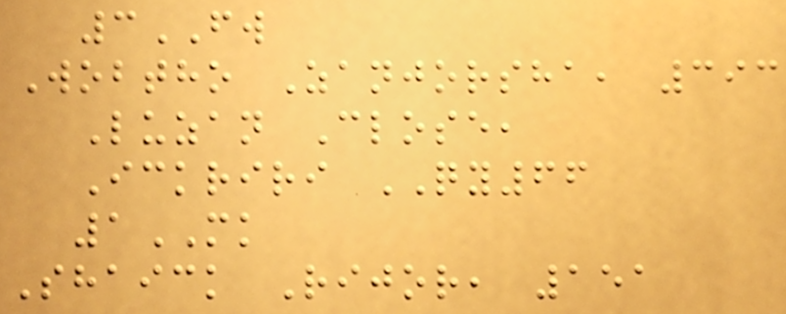3FW
Wobtho Zanjorsha, 393
Luzan Close,
Ickriri QY66
1MK
Shaick Rijor, 151
